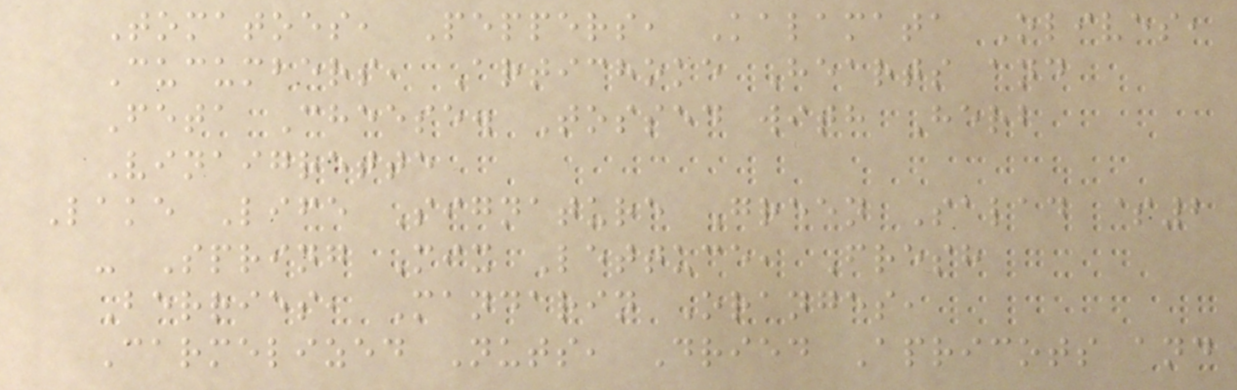Tomatoes, Peppers, Kalamata Olives,
Cucumbers, Artichoke Hearts and
Feta Cheese. Tossed with Herb
Vinaigrette
Lake Life Signature Green Salad $2
- Spring Mix Lettuce, Fresh
Berries, Mandarin Oranges,
Carmelized Nuts, Dried Apricots and
